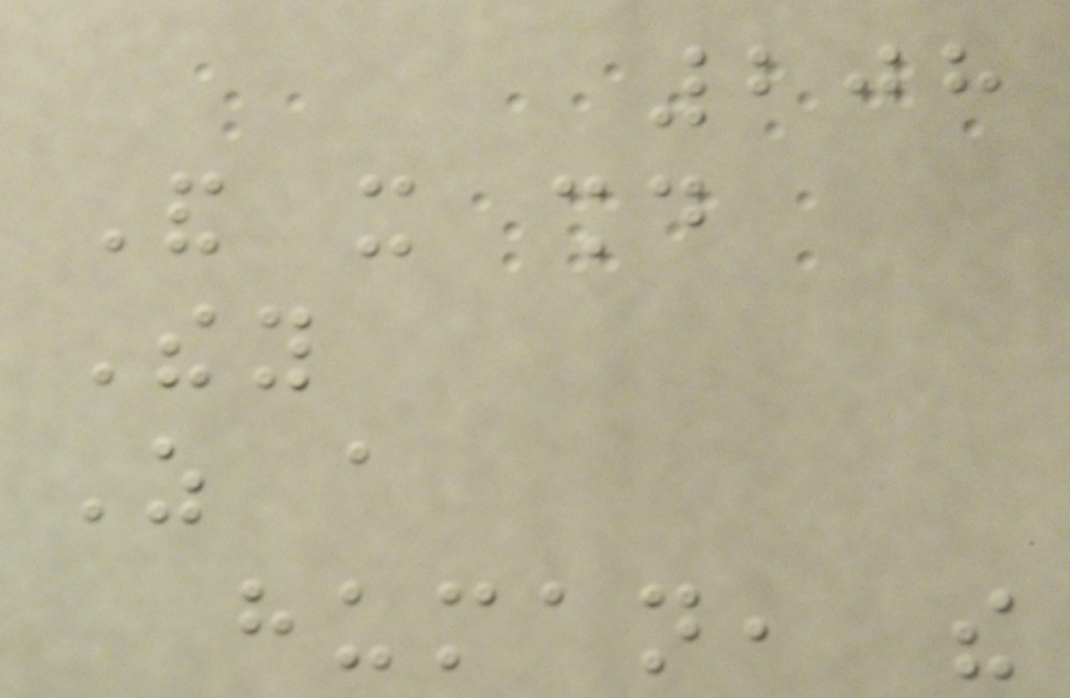208
And it should
They
As a
human, the
